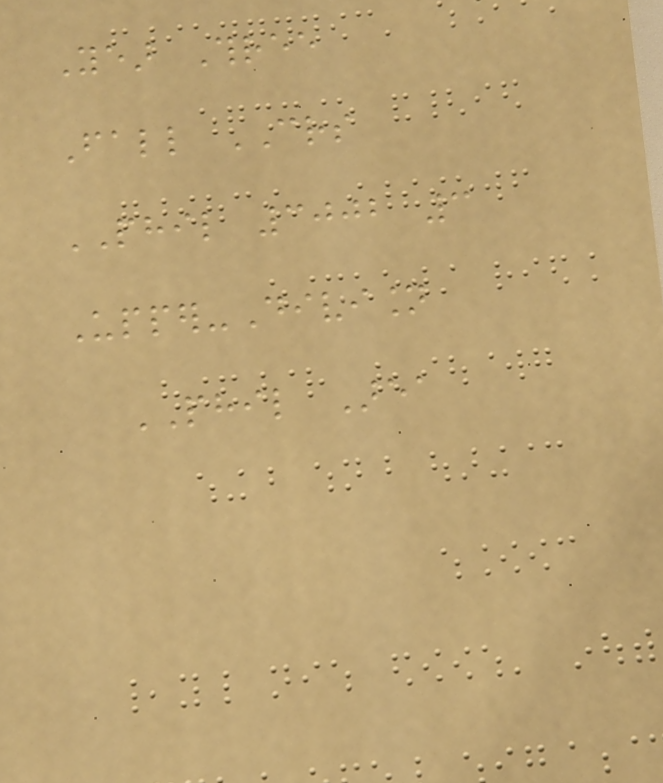Year Three
Fall CRS
PHIL 3002 3
Upper-Division
PHIL Area
